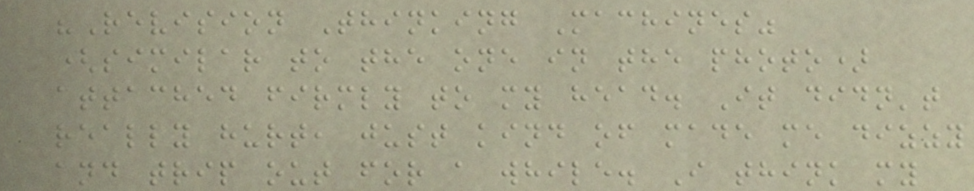"Revision Thinking Machines"
(similar to the one in the photo)
attached firmly to my head. It didn't
really hurt, just kind of made me dizzy
and trip out for a while. I think my
